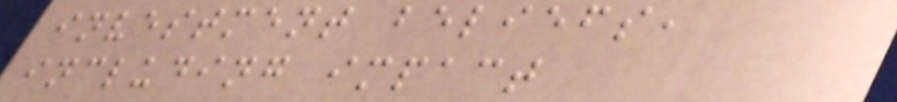investment beliefs,
including impact
